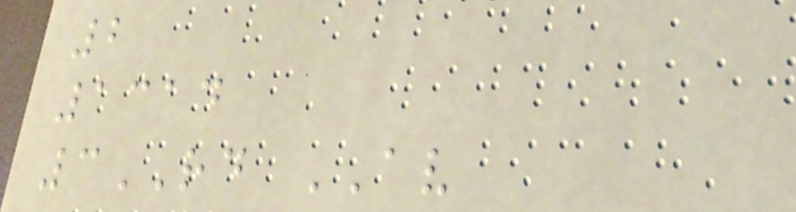2
1314
3RD AV
